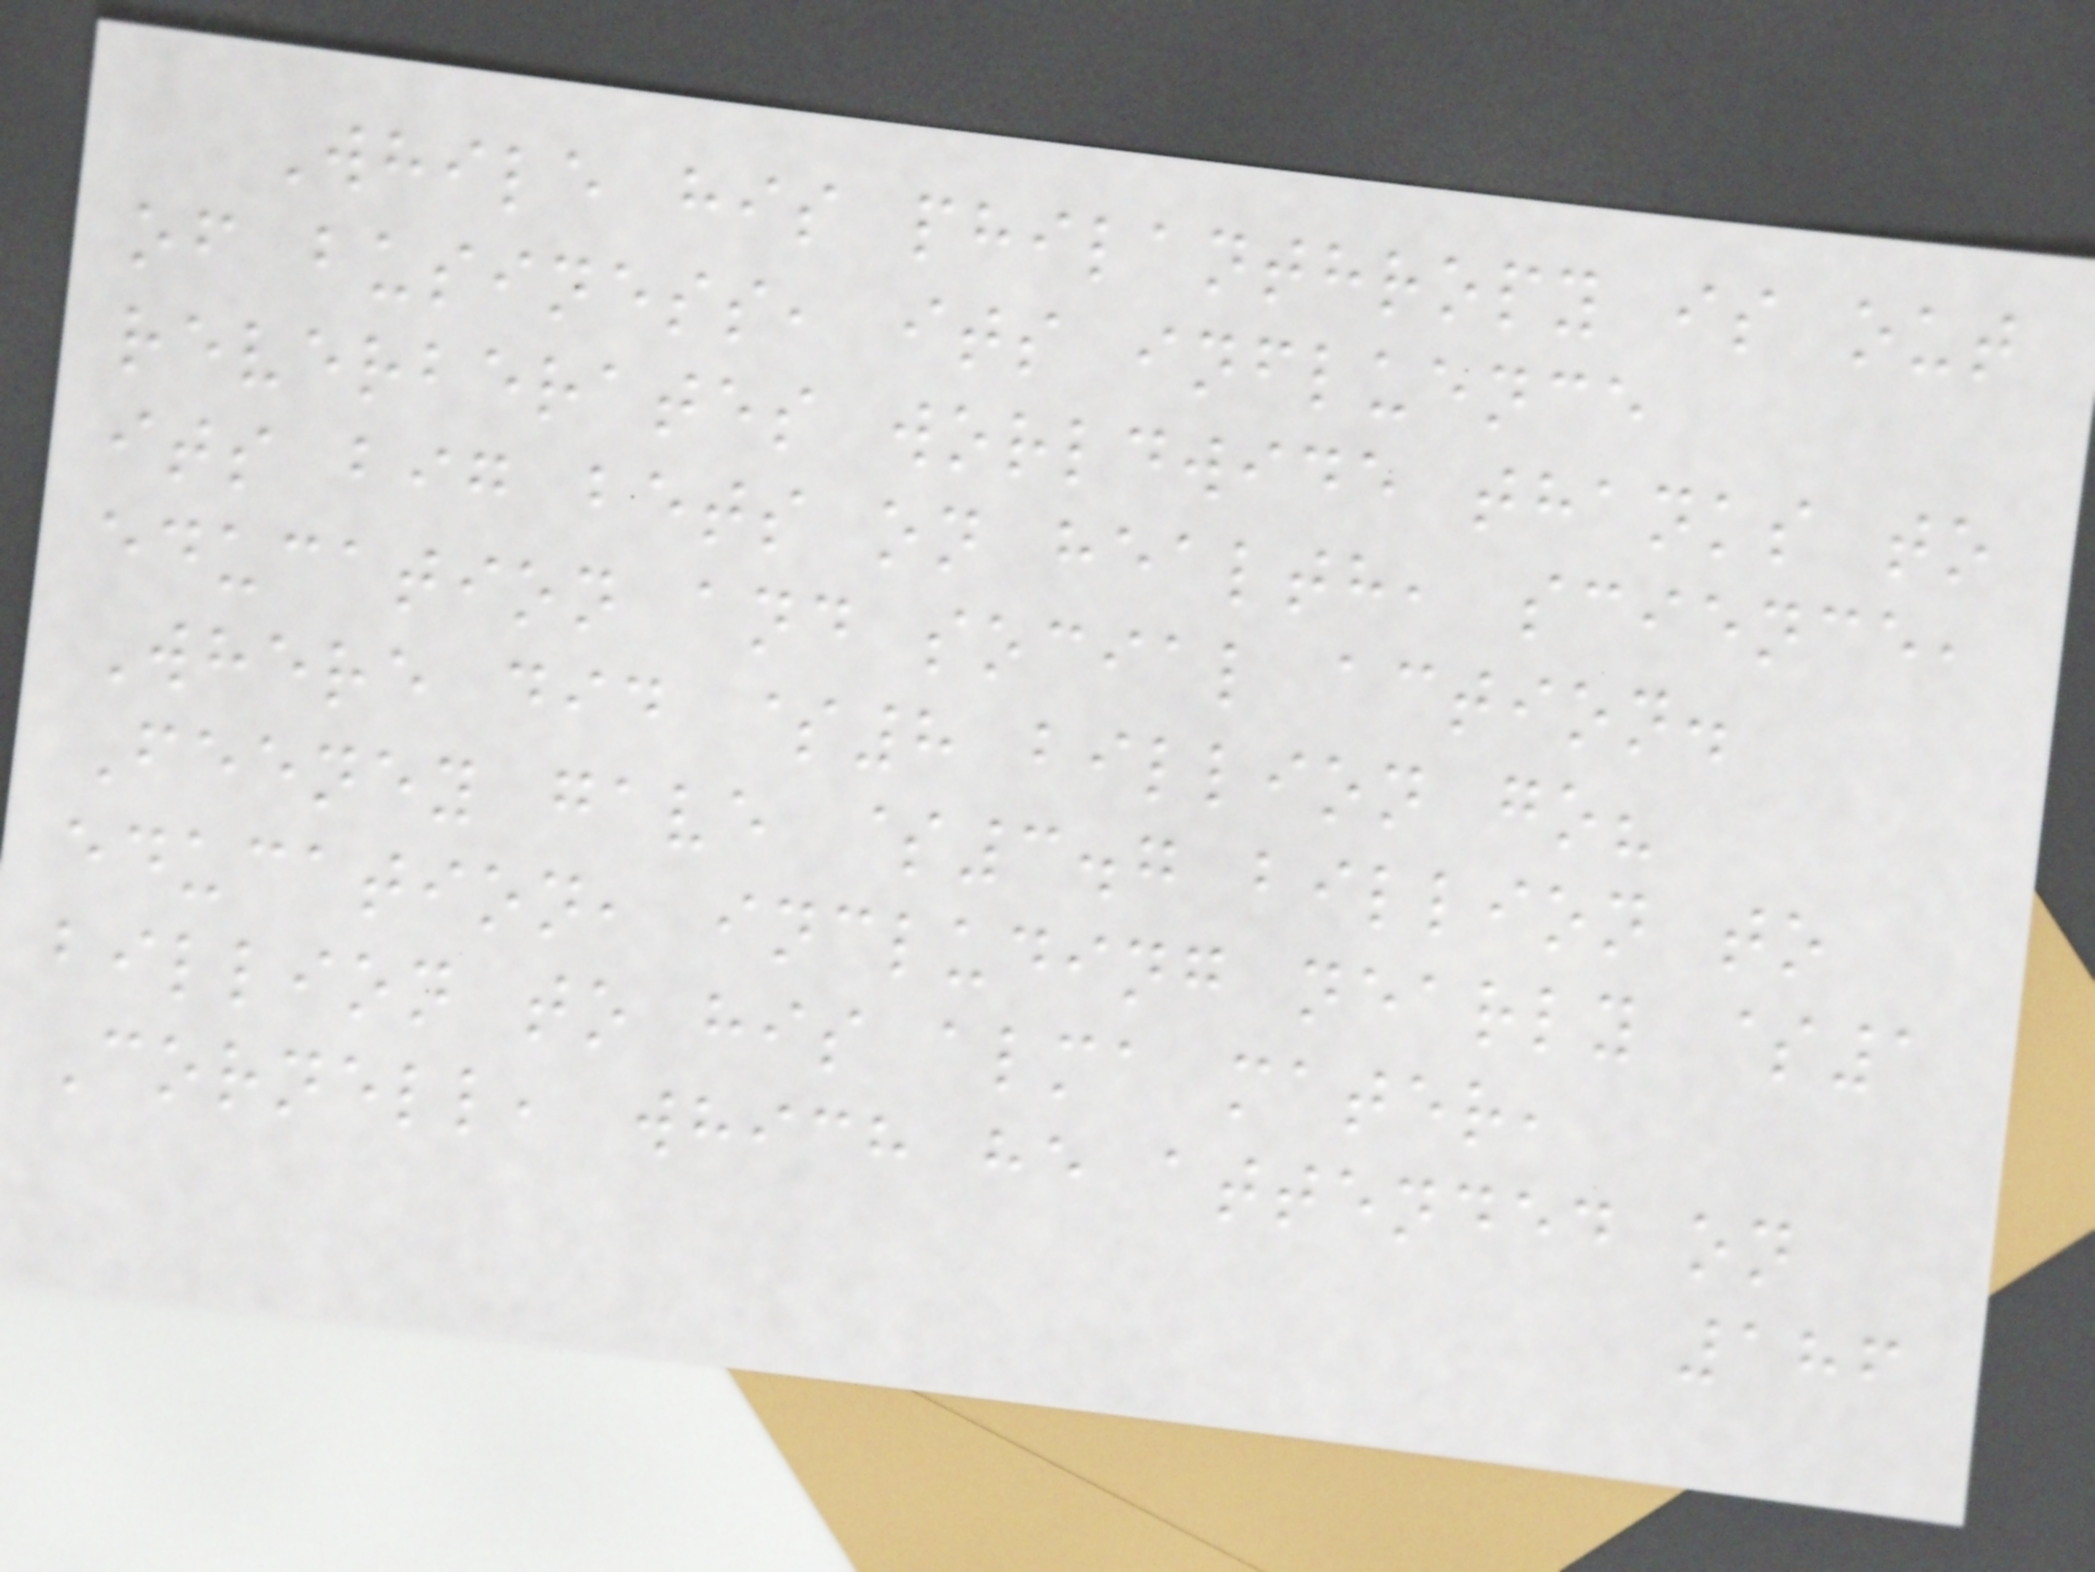While his philanthropy is out
of business, its influence
reverberates worldwide thanks to
its big bets on health, science,
education and social action.
Where did $8 billion go?
Feeney gave $3.7 billion to
education, including nearly $1
billion to his alma mater,
Cornell, which he attended on
186
